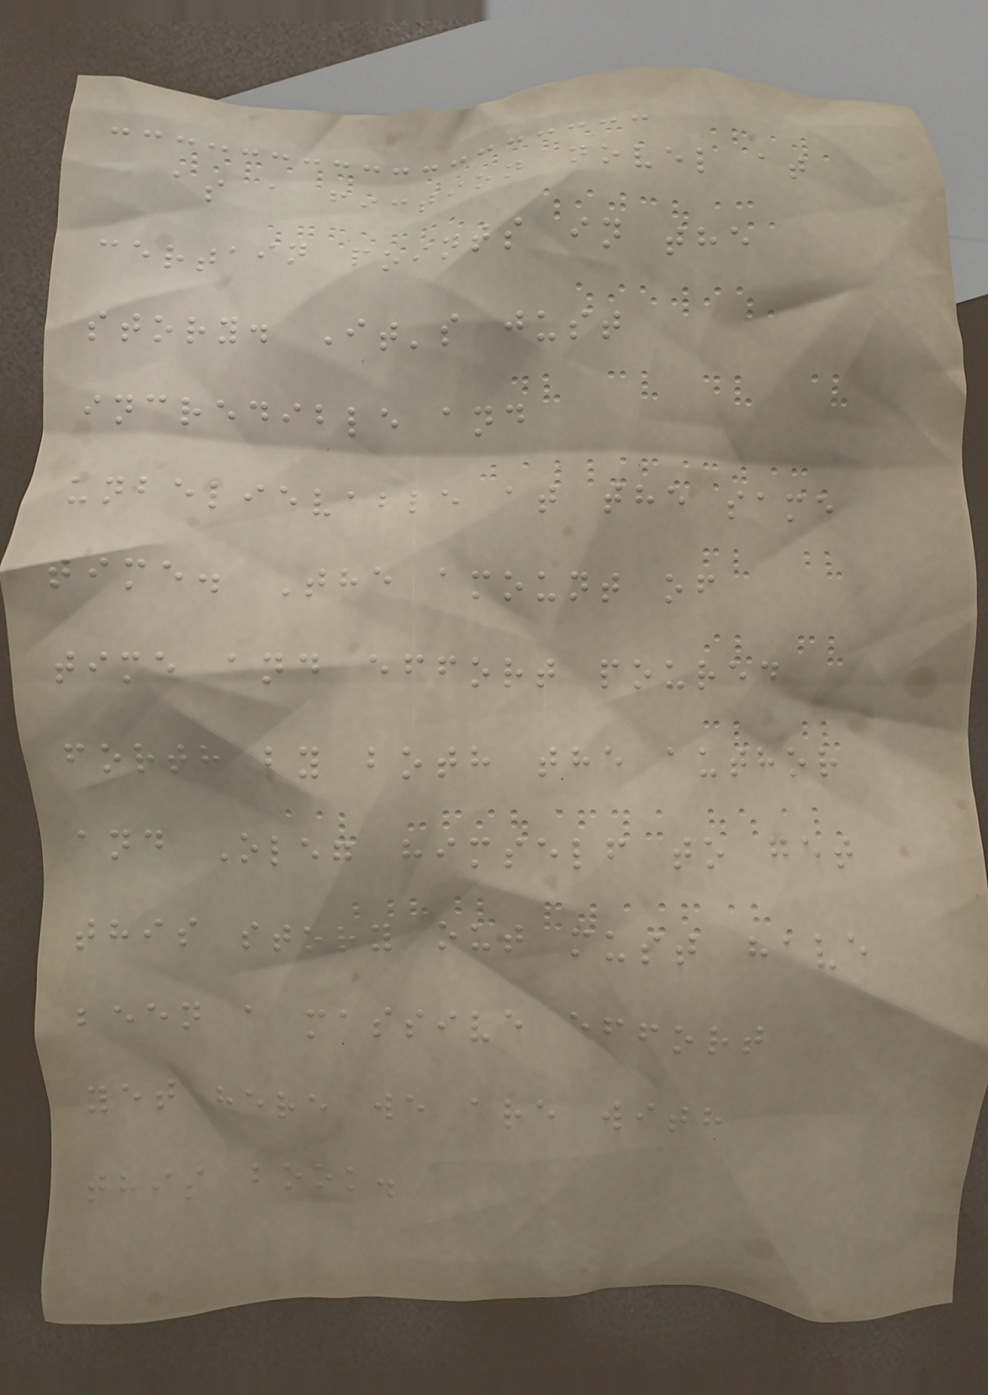as a fiction novel at
certain points in the
story. It's just
incredible and
unbelievable at the same
time. The amount of
time and effort poured
forth by both the author
and Oleg himself to get
this story out must have
been a massive effort
yet here we are with
this book.
